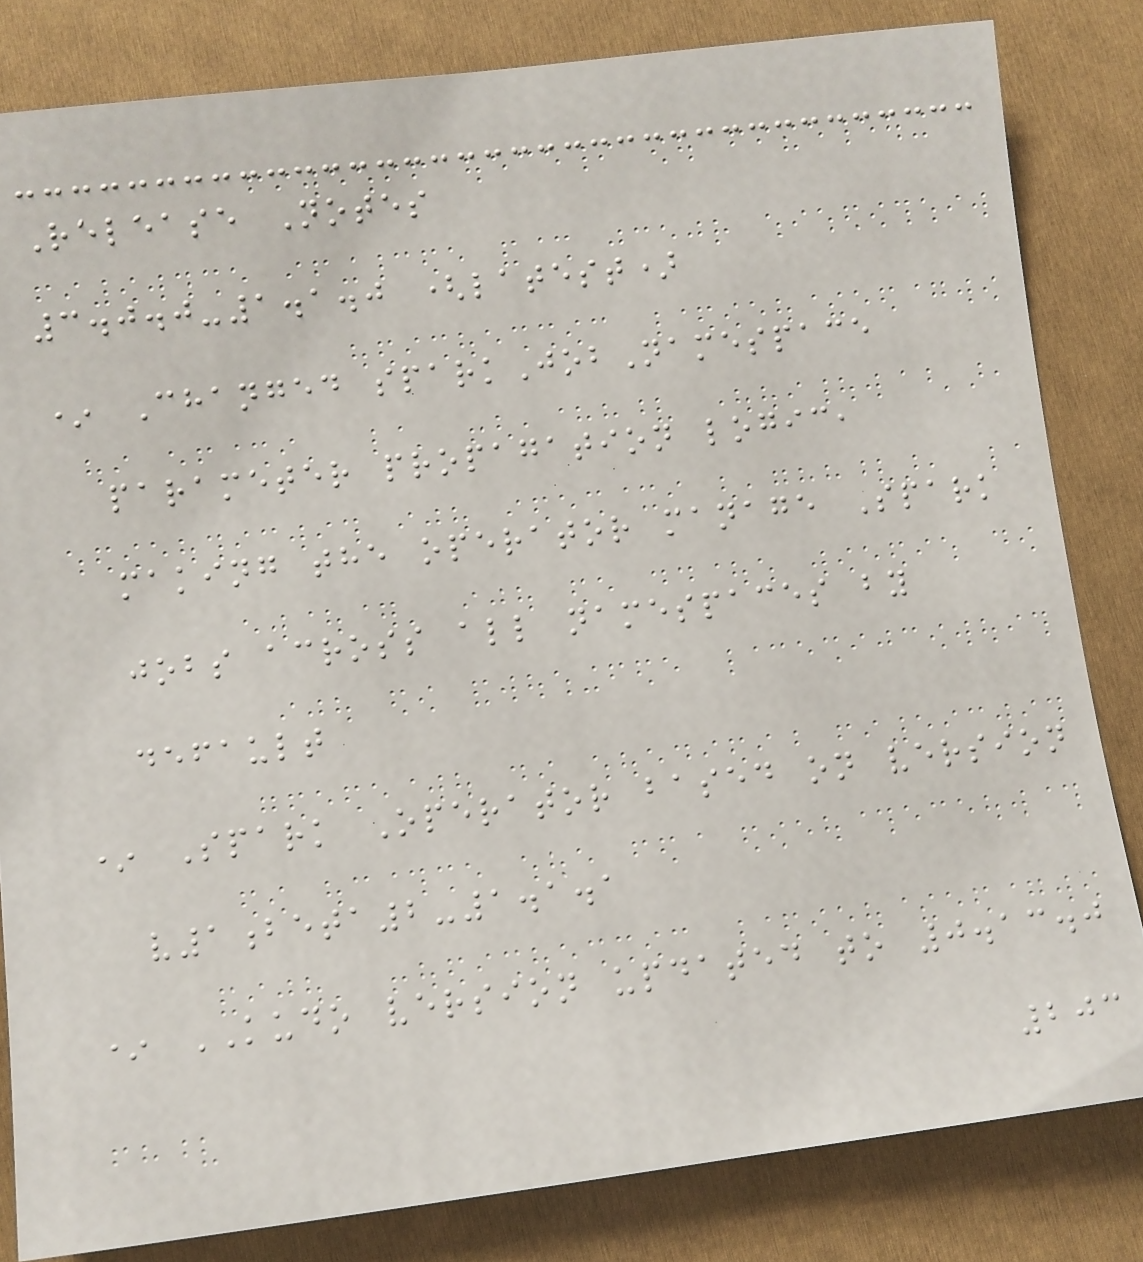Release Notes
3.0.0-1.1.0 (latest)
* Changed sparkJobNamespace
parameter propagation logic,
making the operator manage Spark
jobs across all namespaces by
default
* Spark Operator based on version
v1beta2-1.1.1
* KUDO version updated to 0.13.0
203
